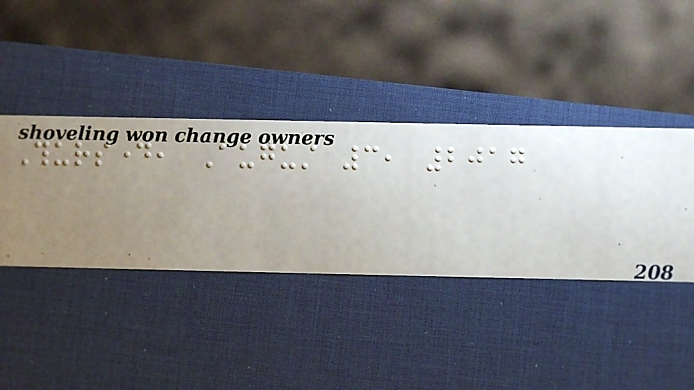Thursday, August 3, 2017
